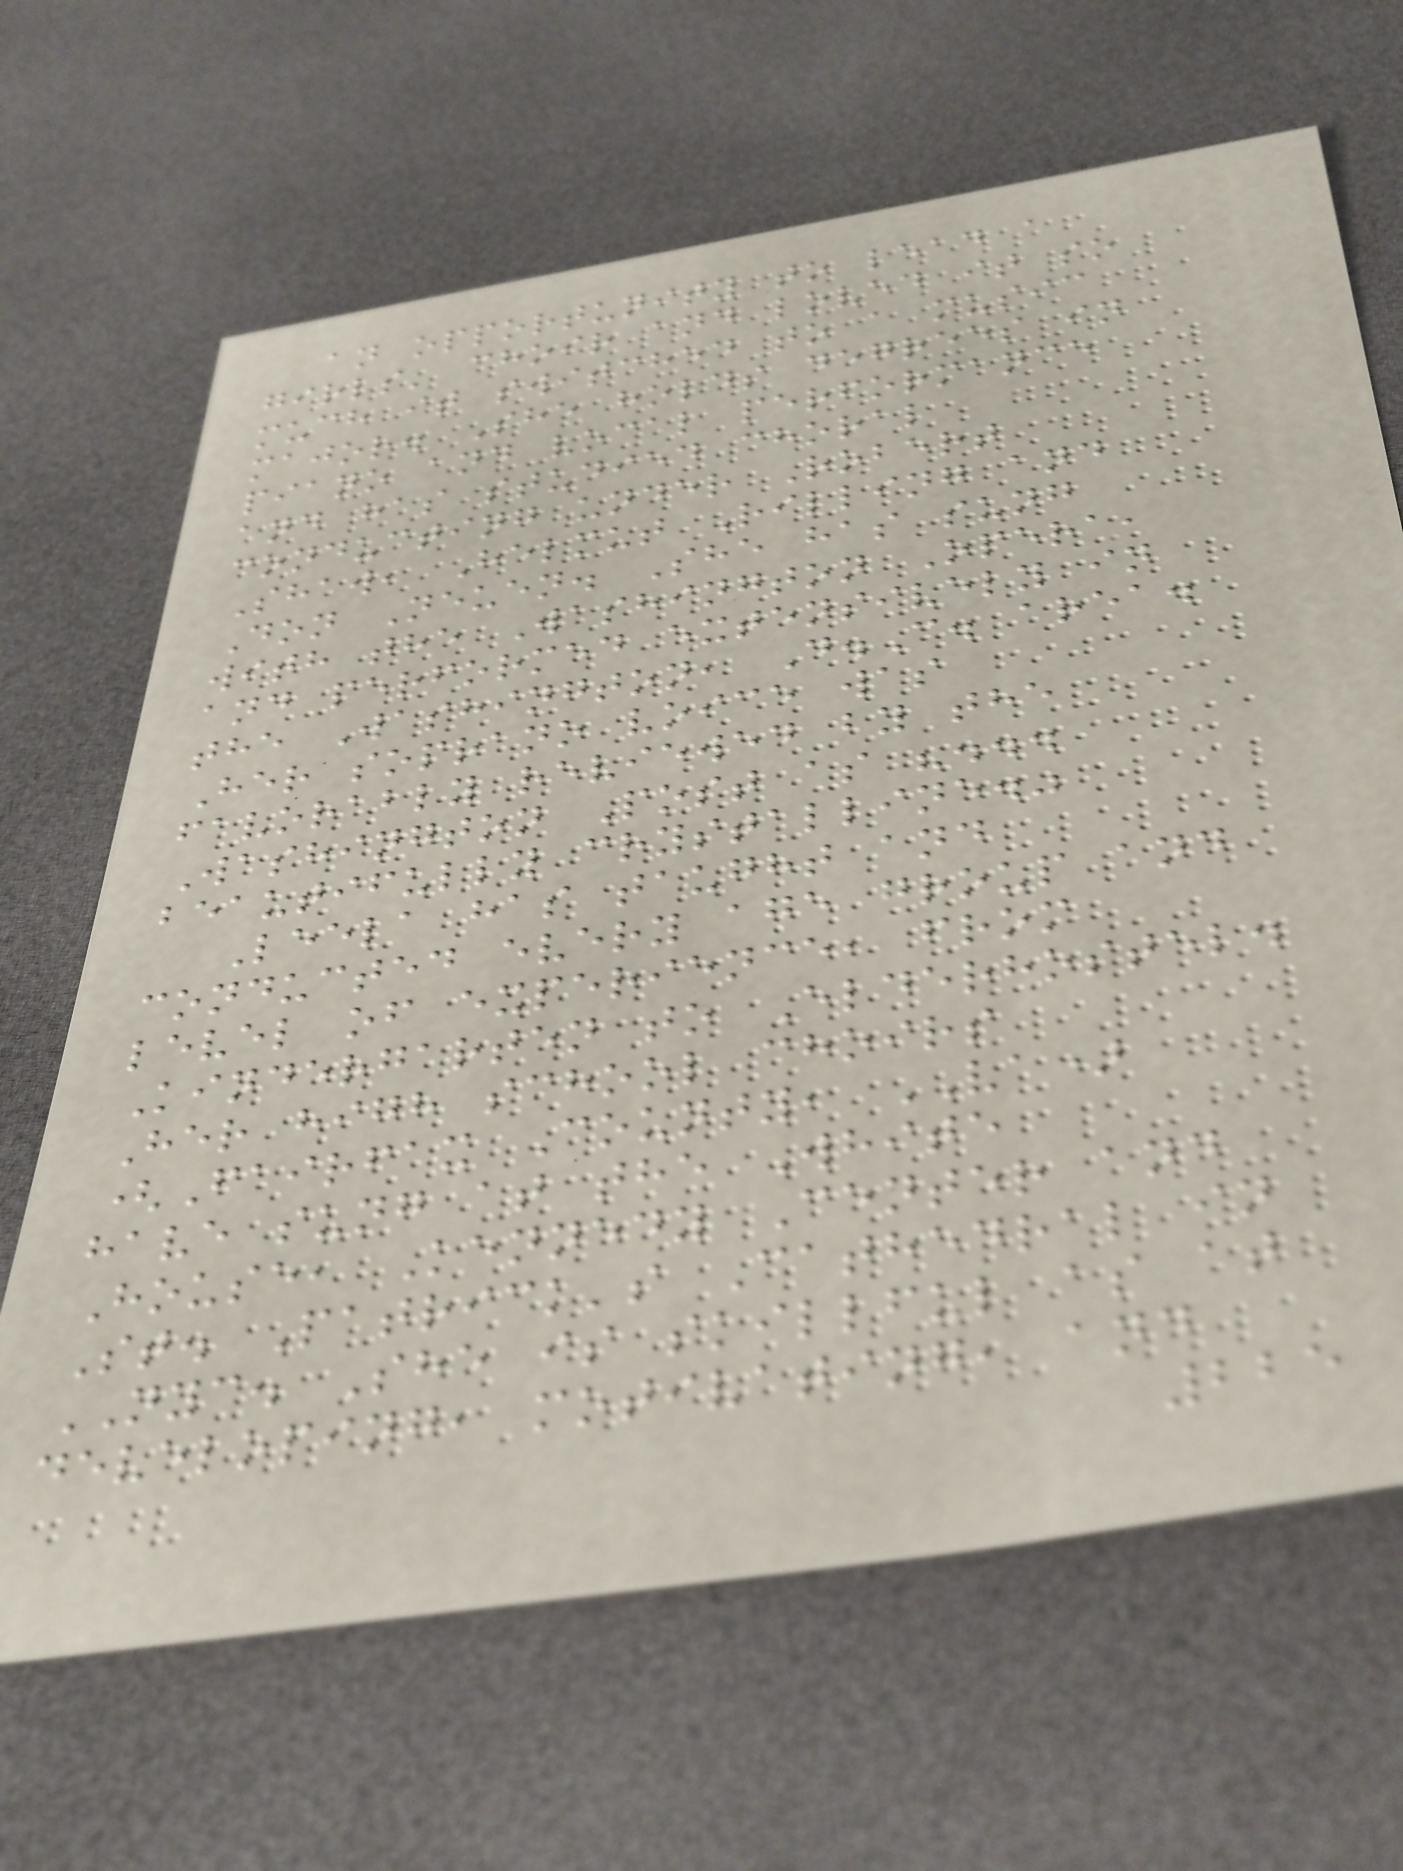an opportunity to lead a
girls' choir and loved it so
much it switched to a music
major. She holds degrees in
piano and vocal performance
and has studied choral
conducting under Robert
Shaw, Helmut Rilling and
Don Neuen. She has sung
with the Washington Opera,
and performed extensively in
the Washington, D.C. area.
Her soprano voice was
favorably reviewed by the
Washington Post as "...
beautifully crystalline."
Leela has taught and
conducted every age group and
level of experience, from
Kindergarten to Elderhostel.
Her high school choirs
(Fairfax County, VA)
have sung at the White
House, Kennedy Center and
St. Patrick's Cathedral in
NYC. She is skillful as at
developing, motivating, and
225
